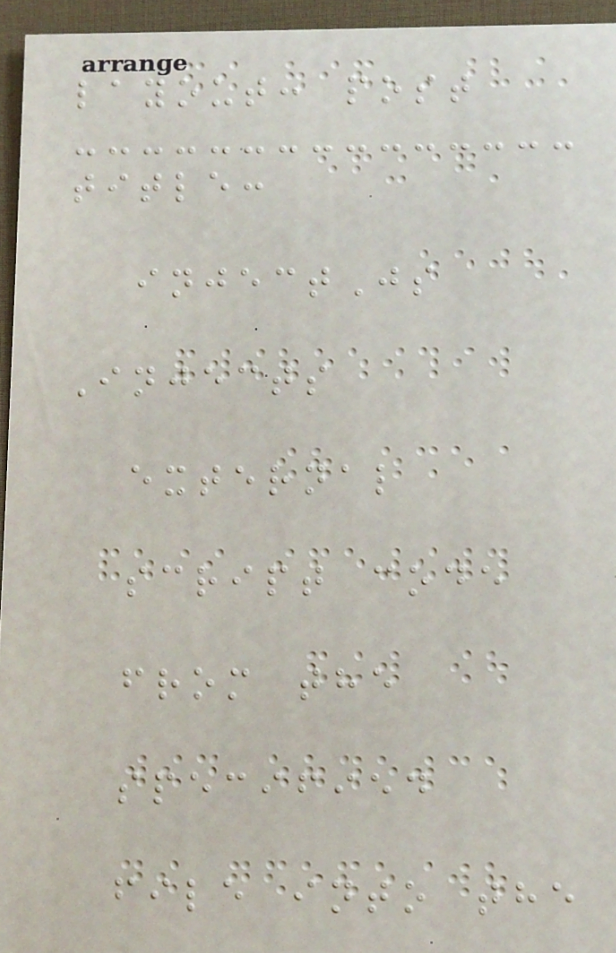layout: post
title:
injectJs
Injects
external
script code
from the
specified
file into the
